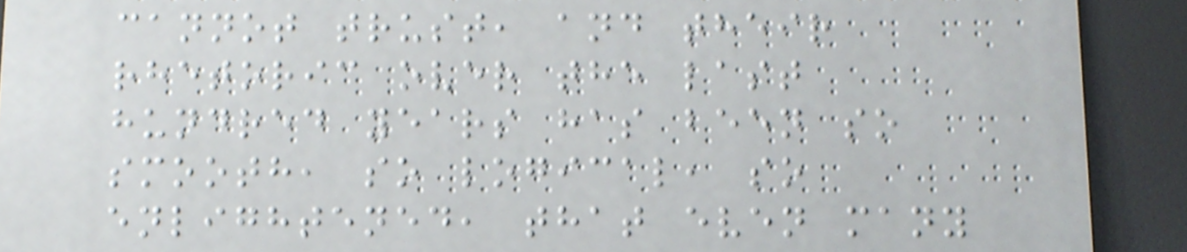cannot trust, and their
rhetoric over the last
hundred years has been so
smooth, so logical, so
enlightened, that even many
